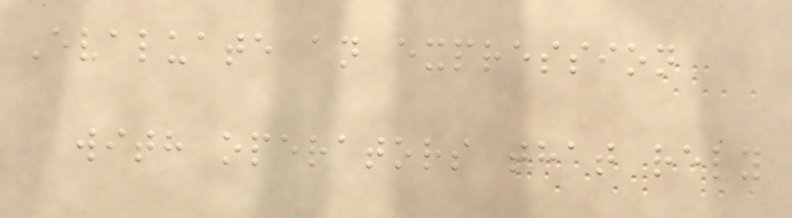Evaluate an expression
with operators that rely
